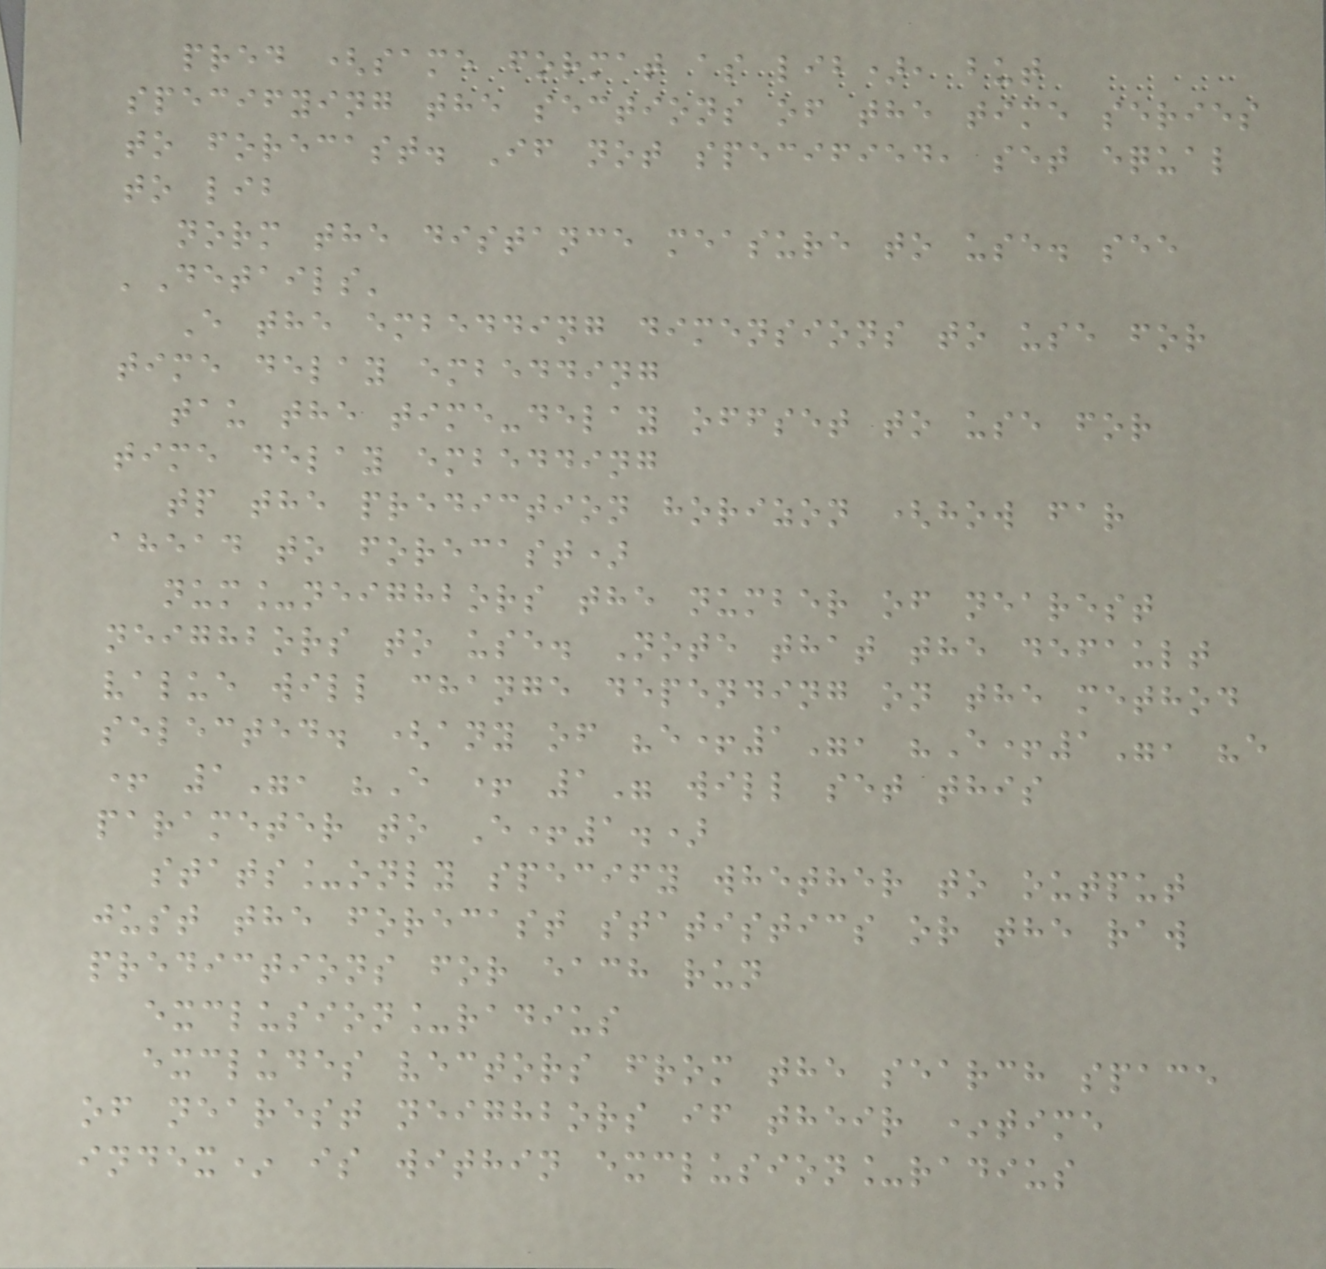pred (same format as lib), but
specifying the sections of the time series
to forecast. If not specified, set equal
to lib
norm the distance measure to use. see
'Details'
E the embedding dimensions to use for
time delay embedding
tau the time-delay offset to use for
time delay embedding
tp the prediction horizon (how far
ahead to forecast)
num_neighbors the number of nearest
neighbors to use. Note that the default
value will change depending on the method
selected. (any of "e+1", "E+1", "e
+ 1", "E + 1" will set this
parameter to E+1.)
stats_only specify whether to output
just the forecast statistics or the raw
predictions for each run
exclusion_radius
excludes vectors from the search space
of nearest neighbors if their *time
index* is within exclusion_radius
